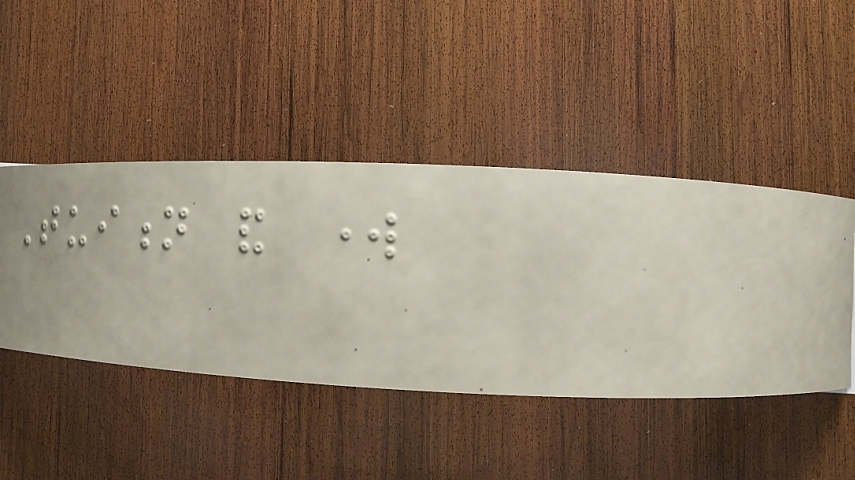Tuition and work
